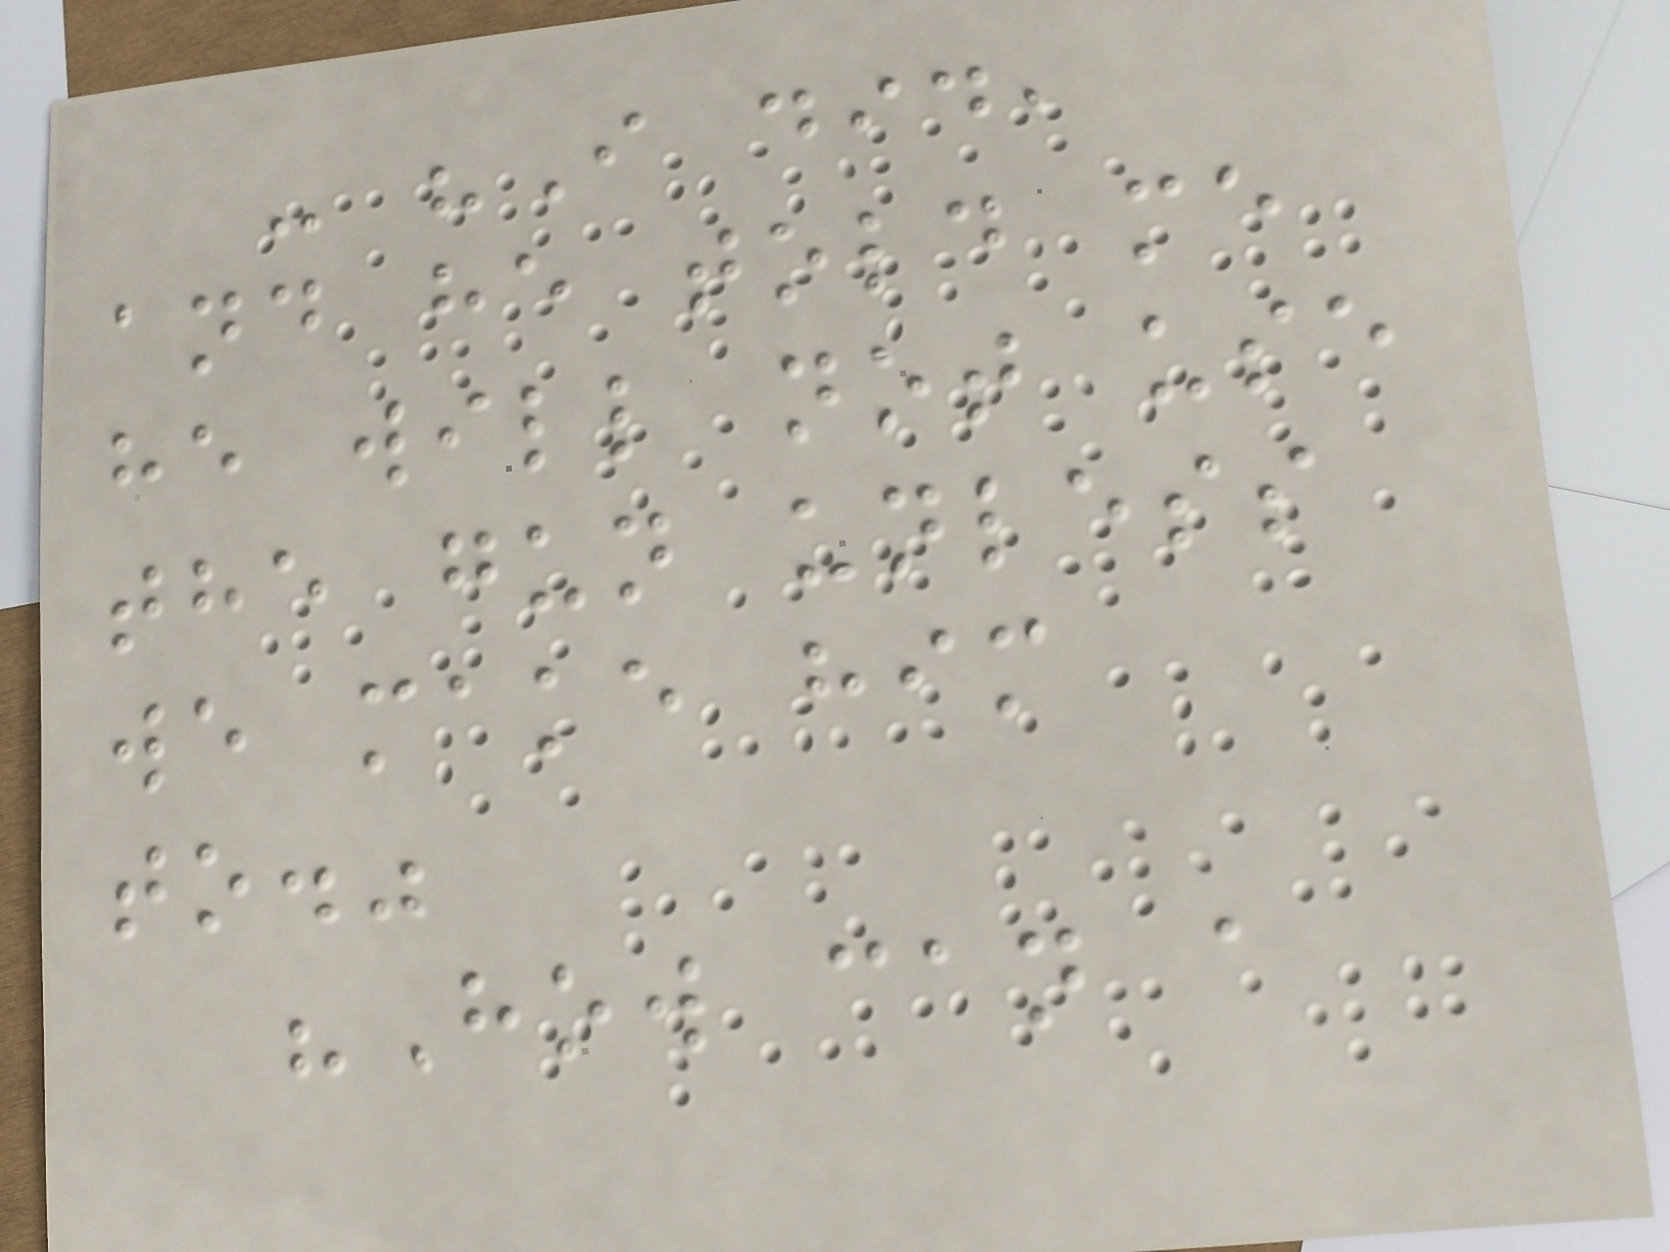- "I did,
and he told me
he will not use
the gun unless
we make him
to."
"How can a
